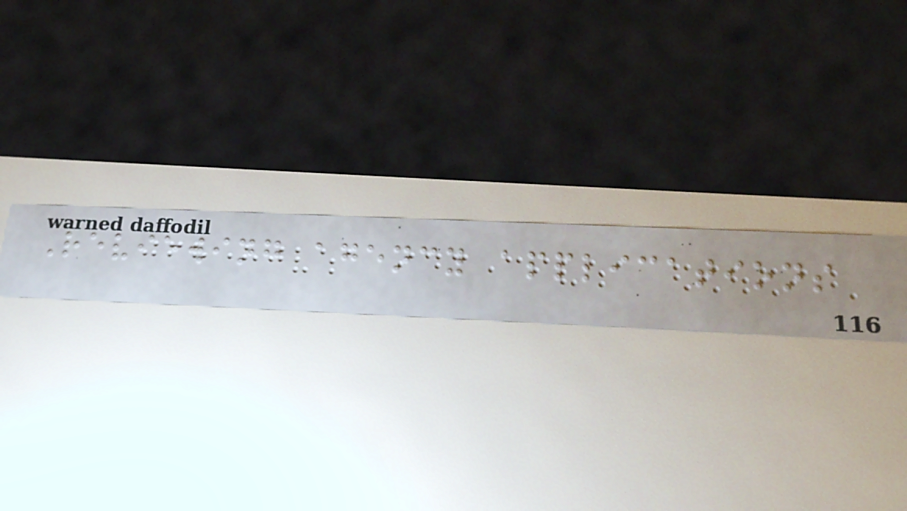Reviewing agency applications
